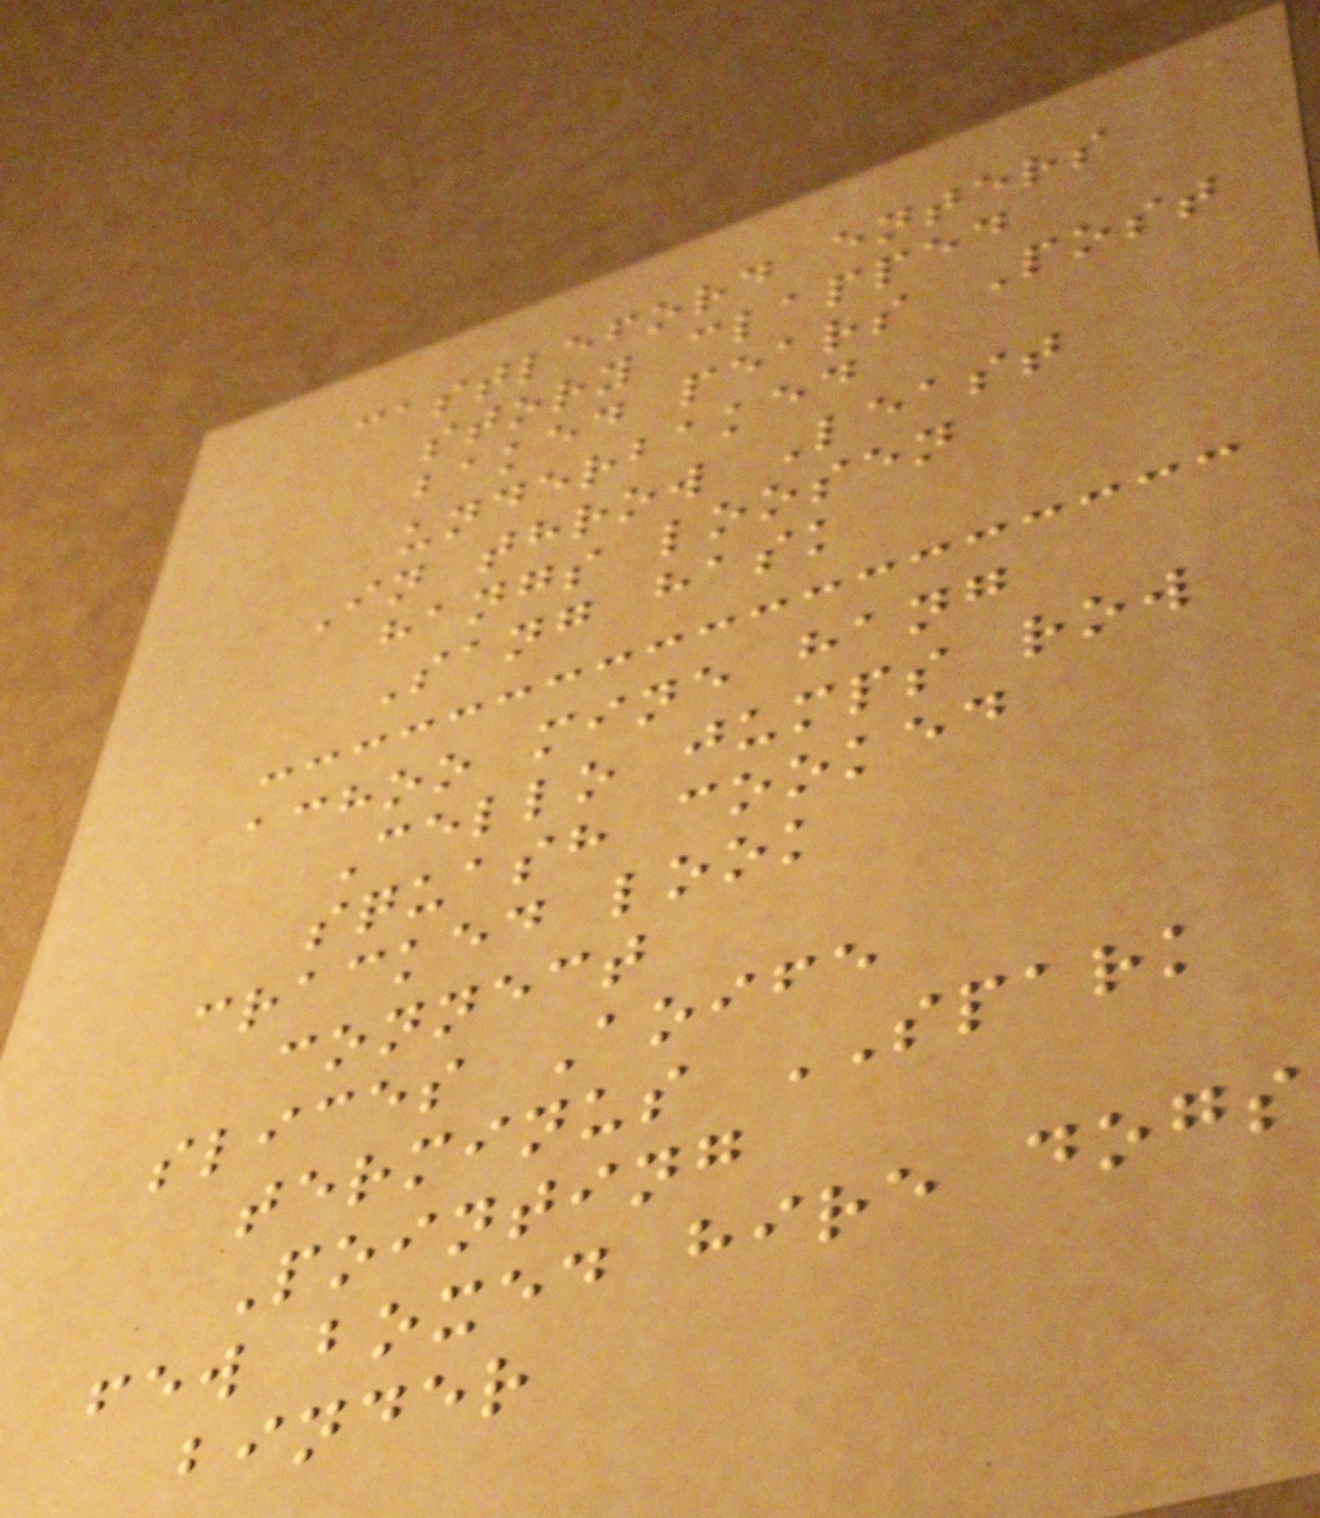castleford enters
story clapped
baked pears Post
underbaked
In throw Least
hangs loosen
Sang hask
achoo mine hang
Cello jumps row
squash cooked
cracked look
connect
slices Aoife
terminus SPARK
Pointing
few boxed hire dogs
binder
